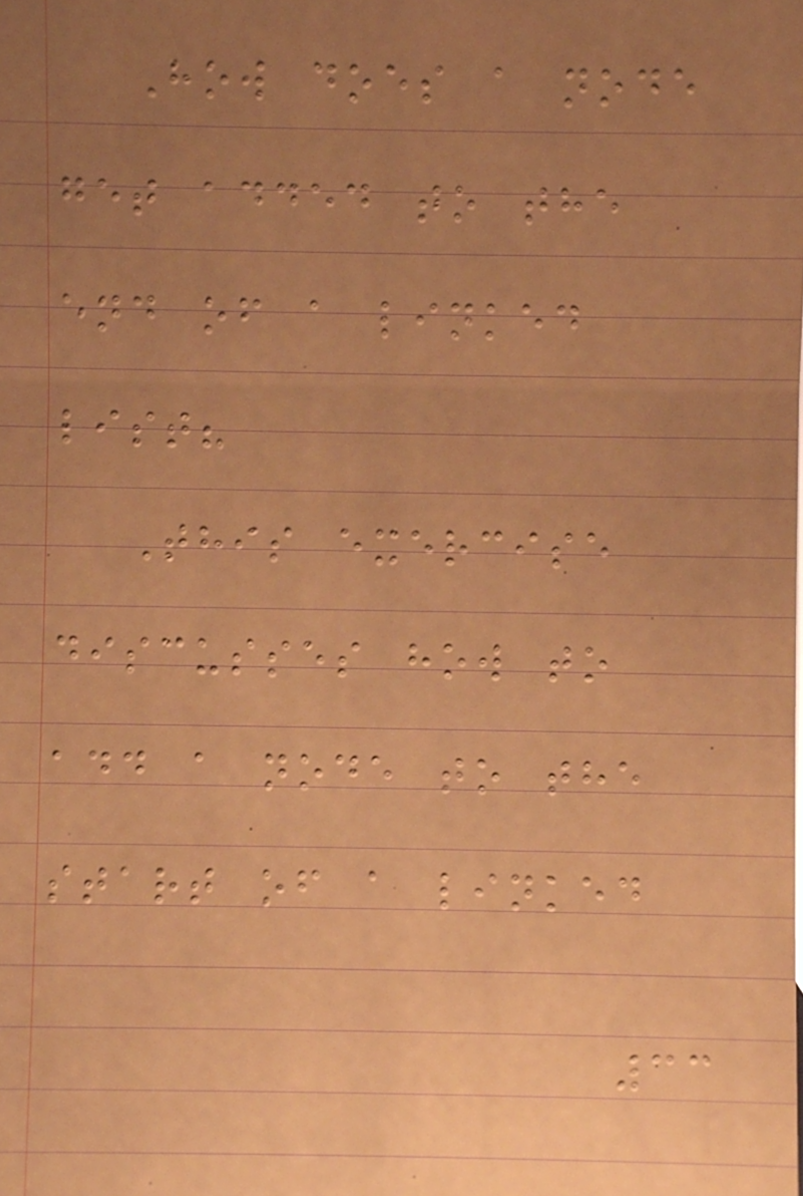How does a node
get added to the
end of a linked
list?
This exercise
discusses how to
add a node to the
start of a linked
33
